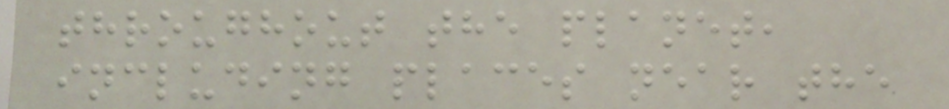throughout the planet,
including places near the
